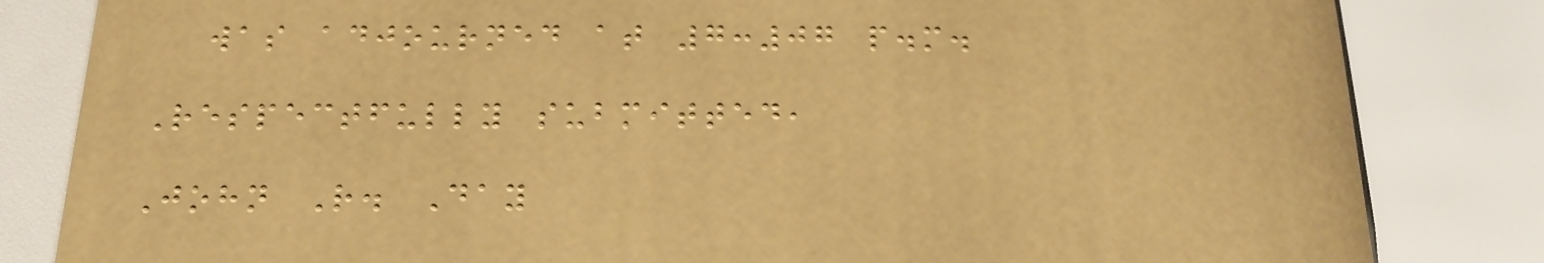was adjourned at 7:07 p.m.
Respectfully submitted,
John R. Day
